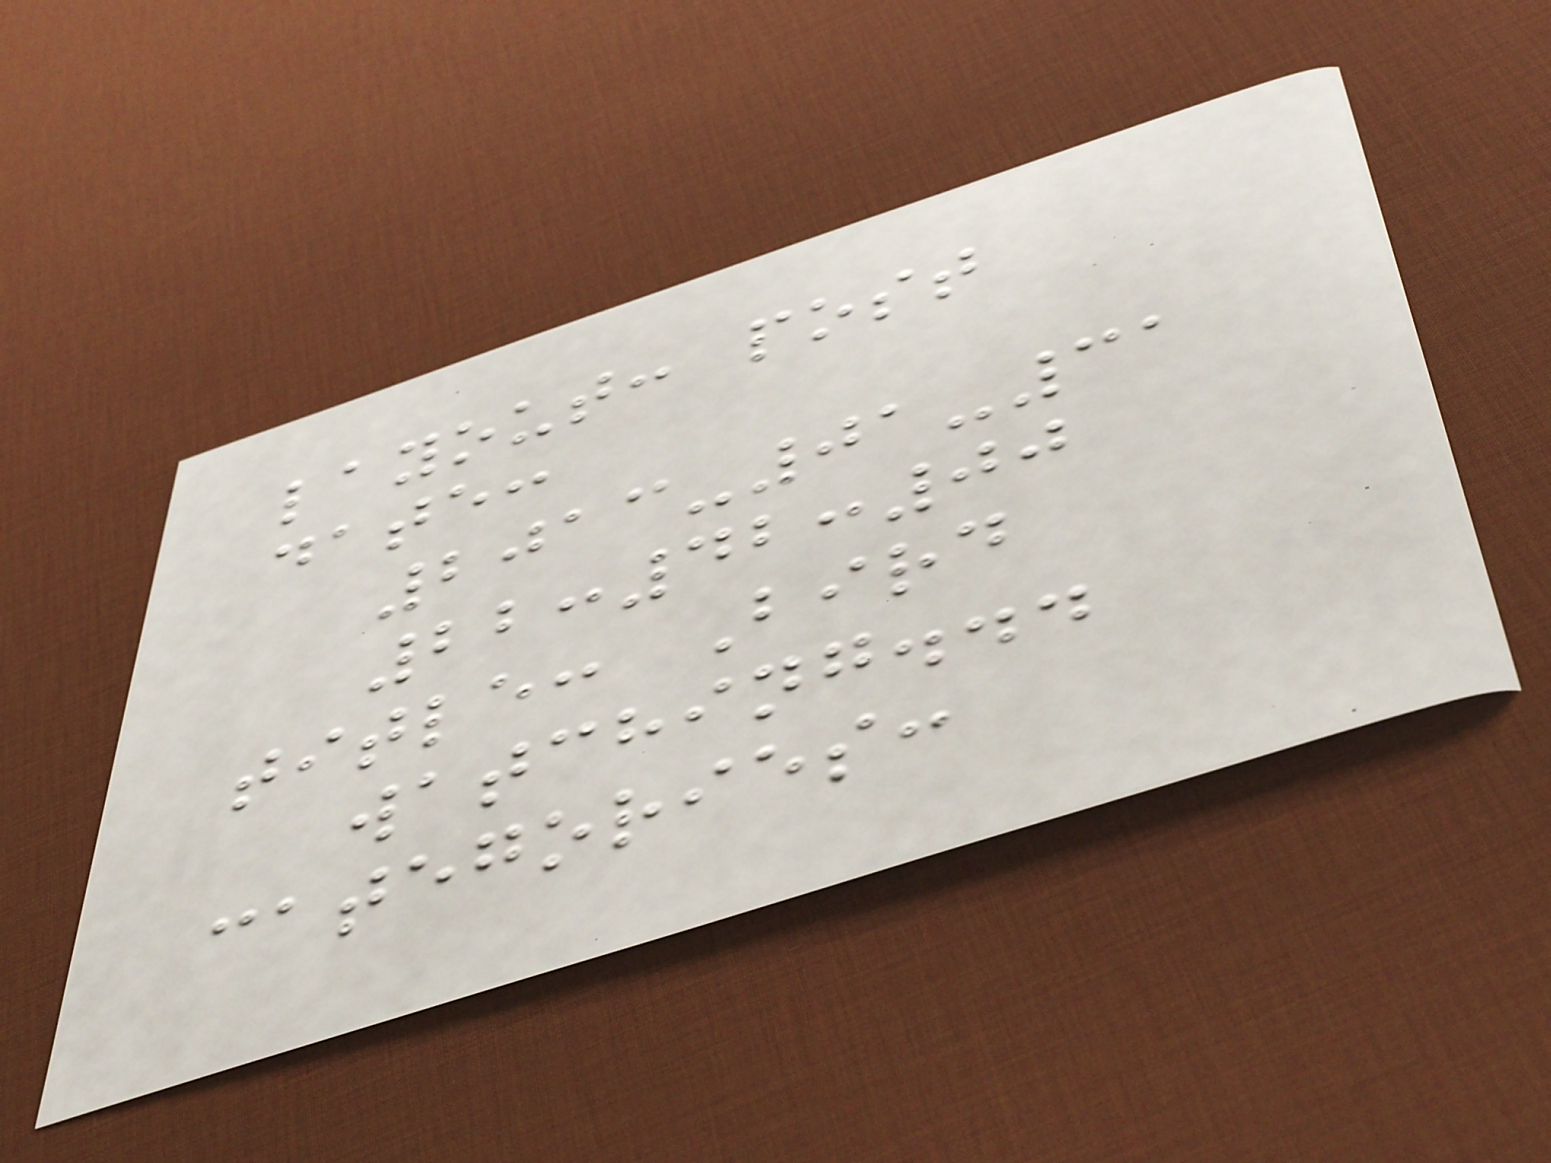layout: post
date:
2013-01-31
22:42:00
title: Bird
watching...
categories:
